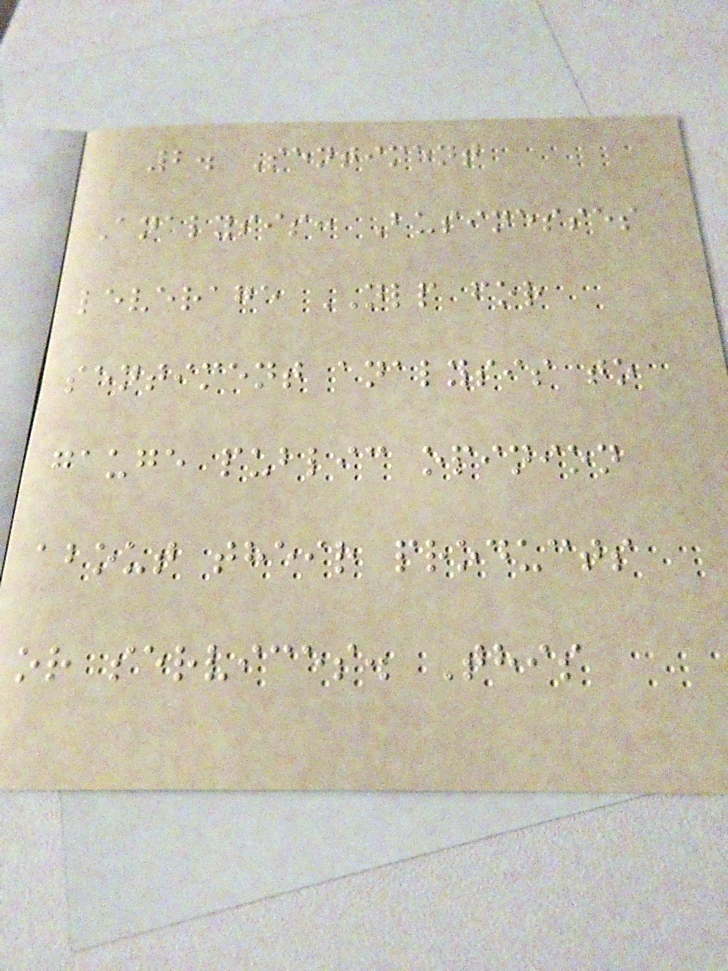2. Sentiment
Analysis: Businesses
leverage NLP for
sentiment analysis to
gauge public opinion
about their products
or services. This
